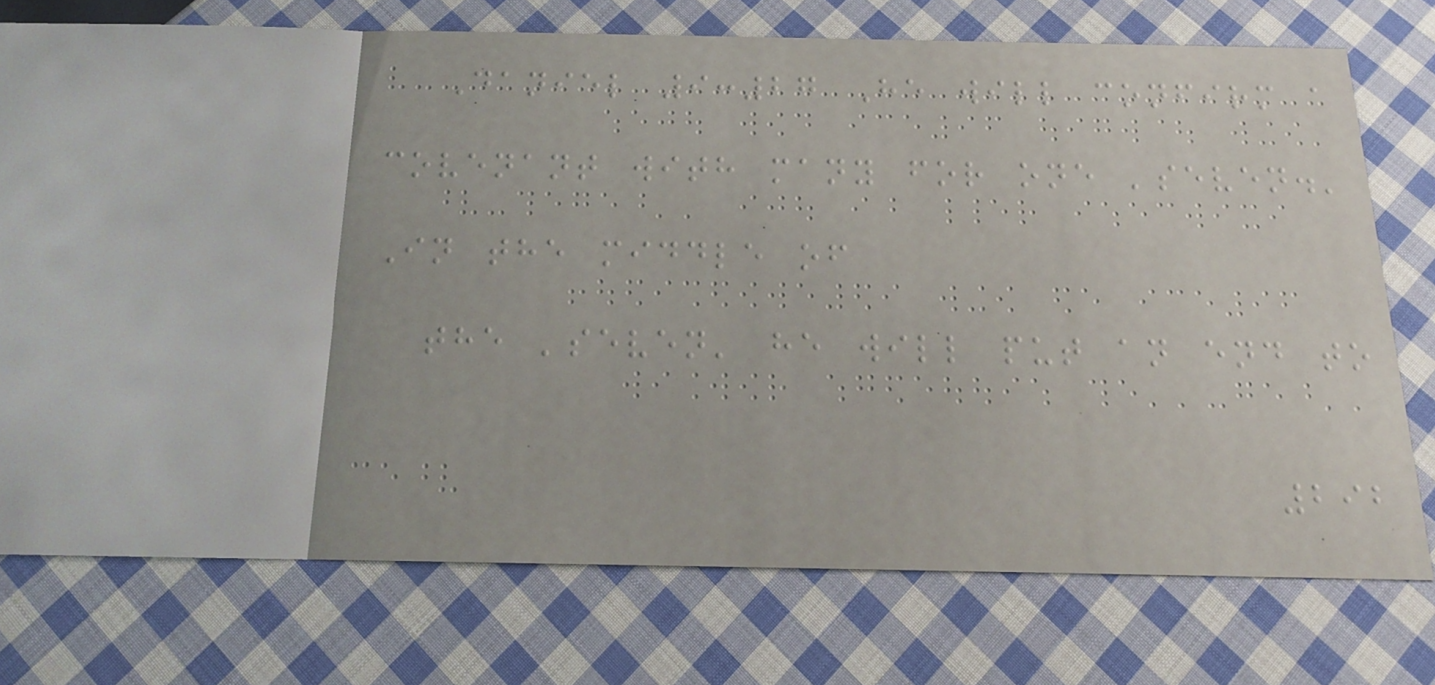Daniel 9:27 He will confirm a
covenant with many for one 'seven.'
In the middle of
the 'seven' he will put an end to
292
